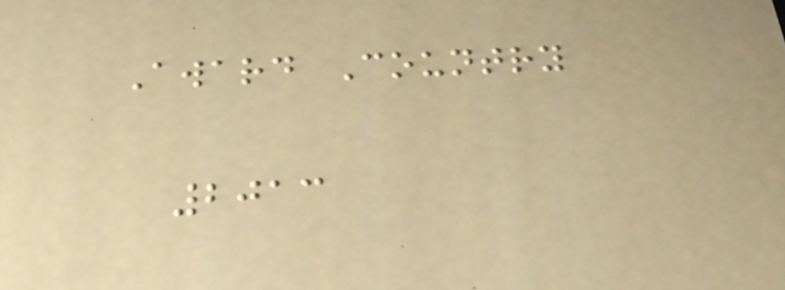Award Country
2013
